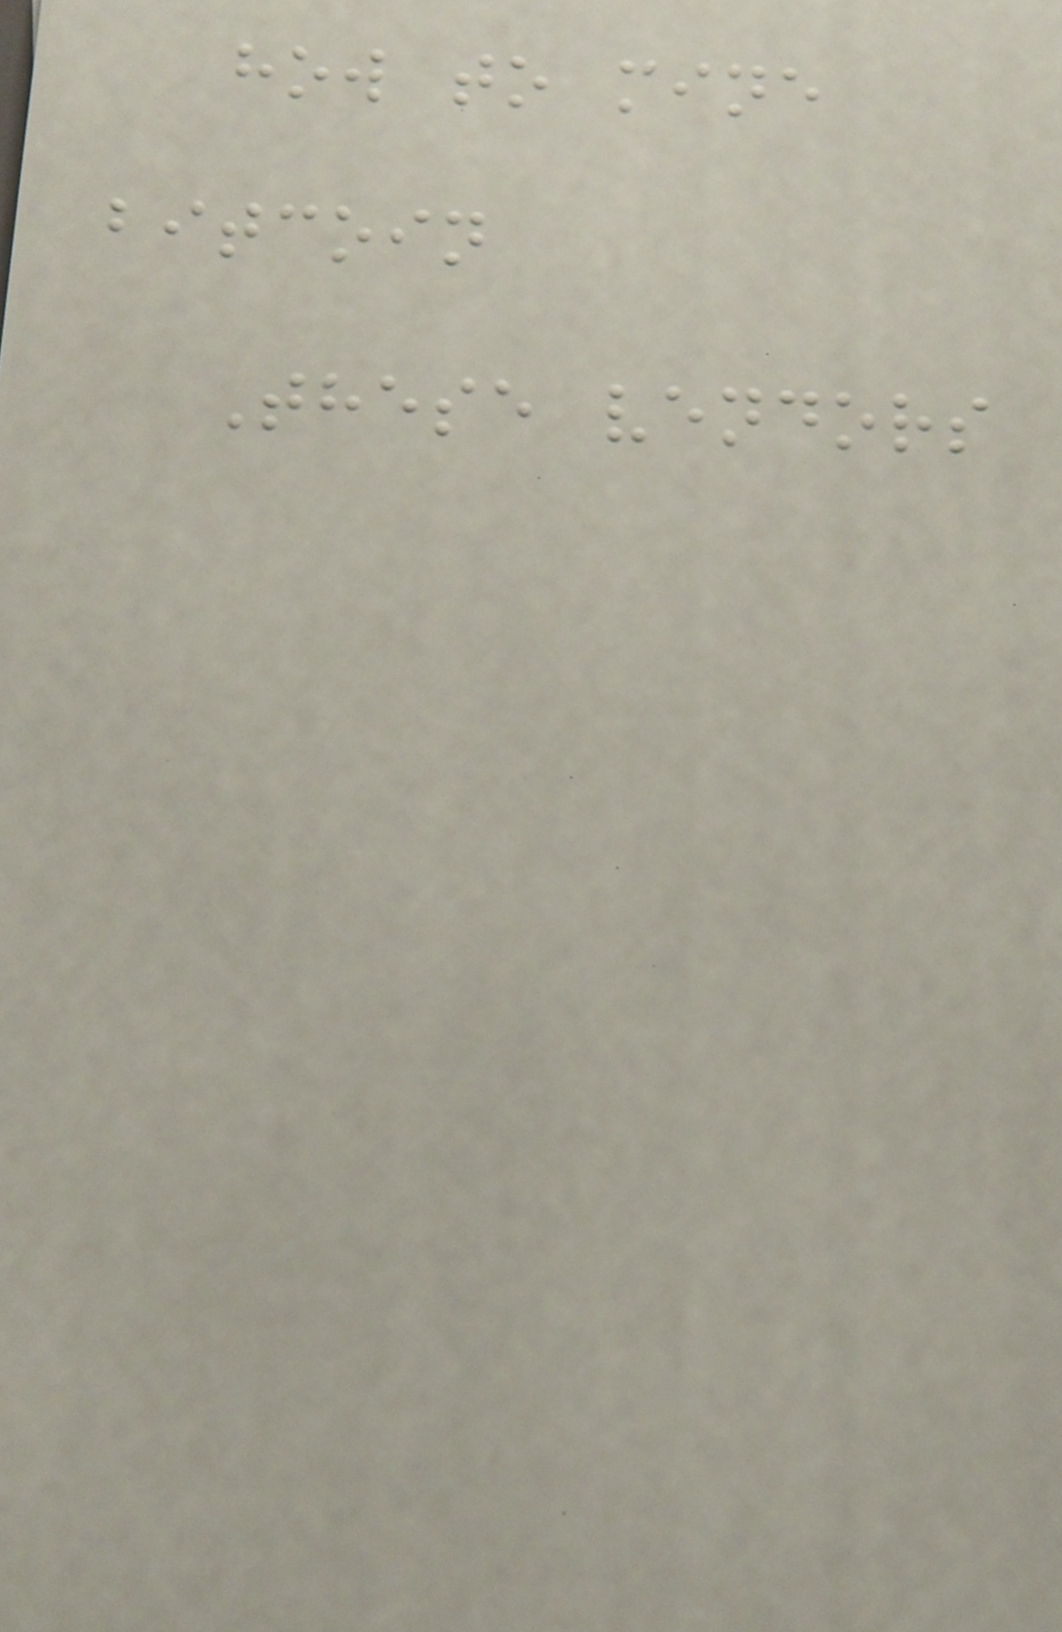how to mine
bitcoin
These vendors
